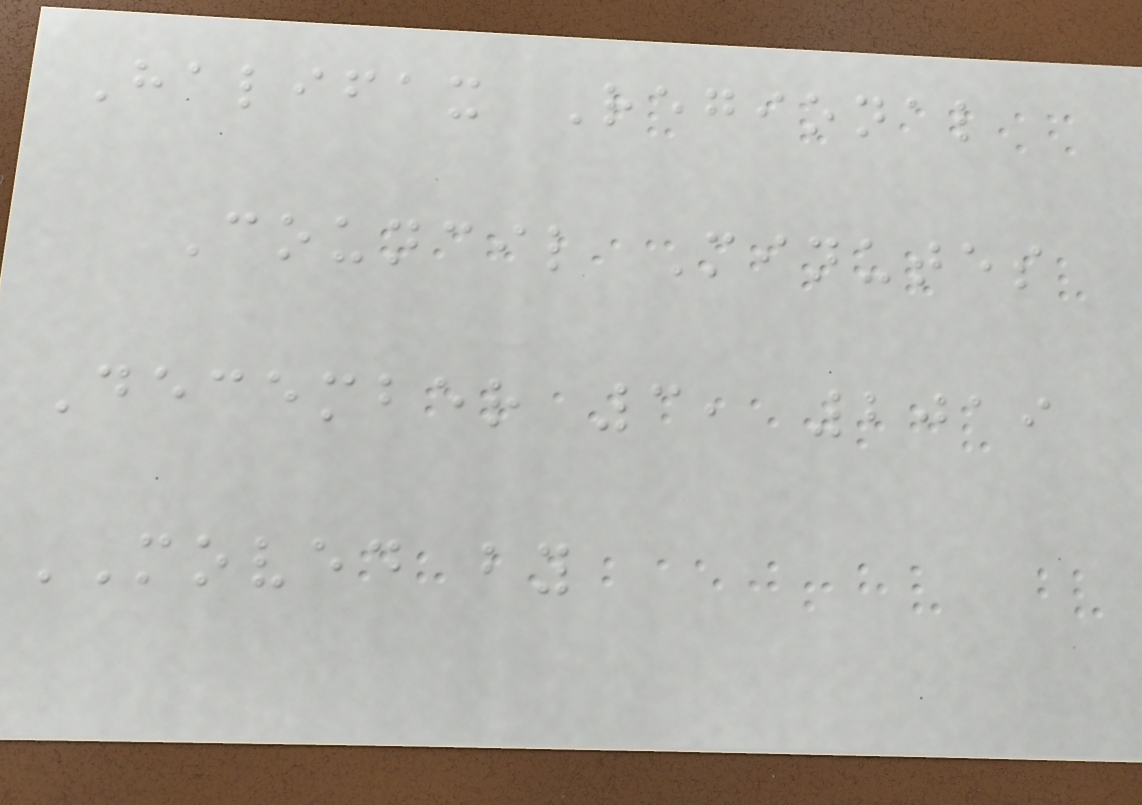Halifax Regional
Council Minutes
December 3, 2019
MOVED by
